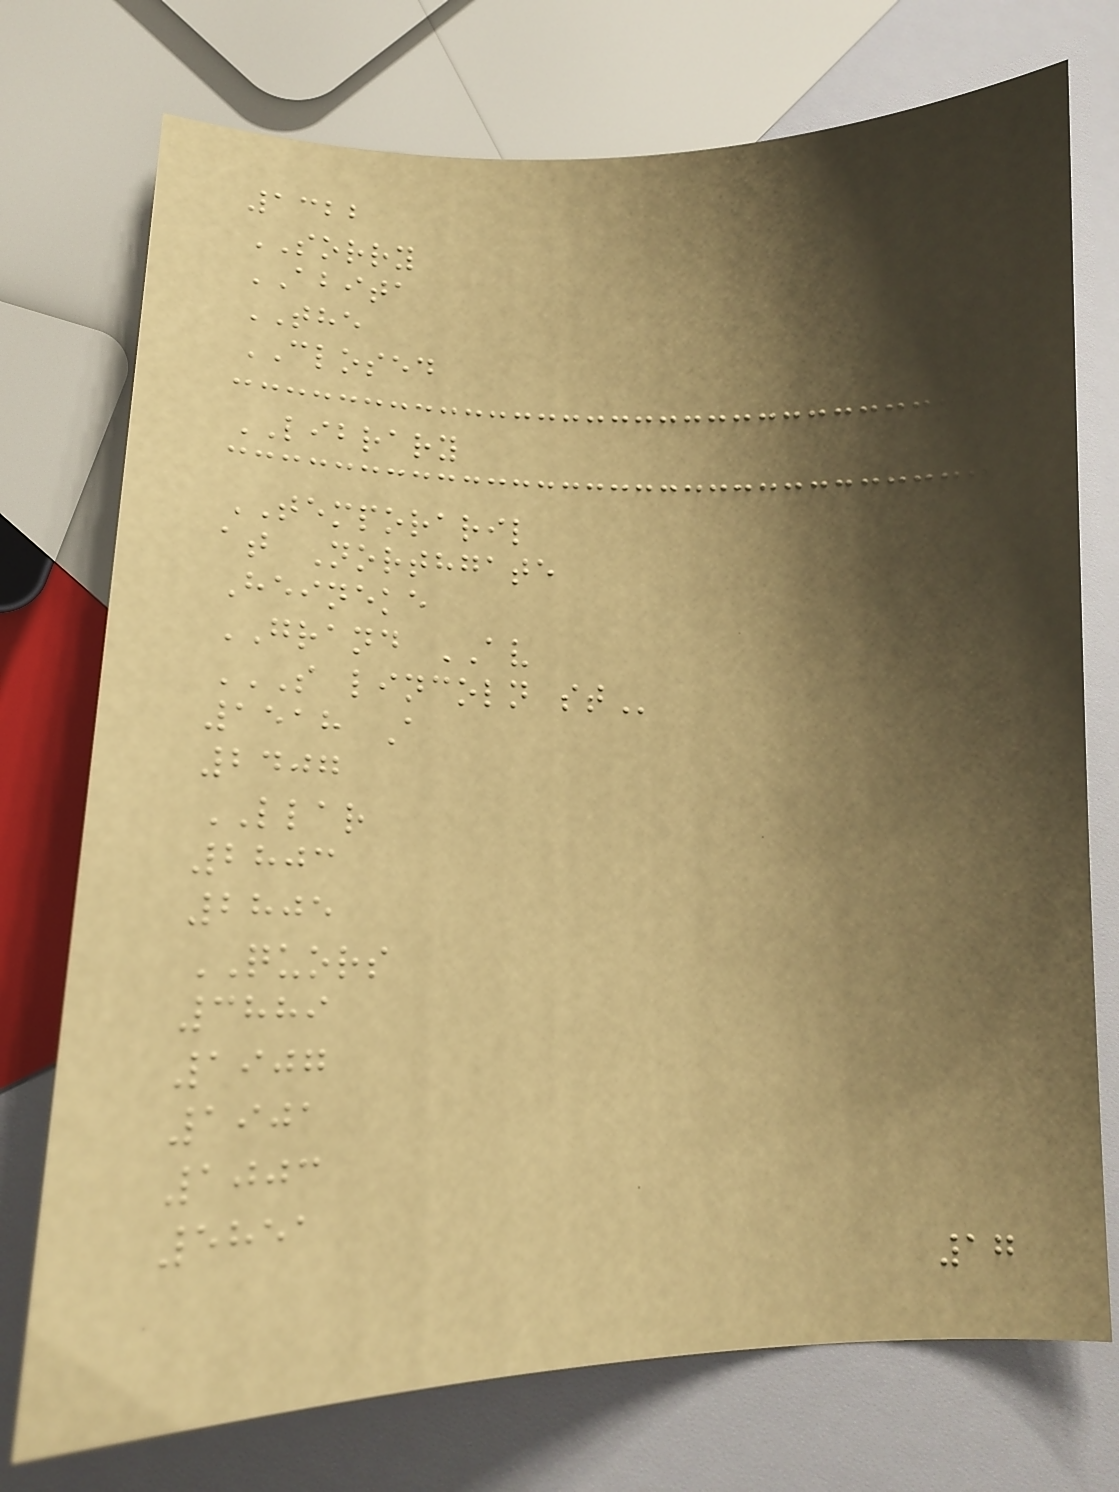1322
SORRY
ABITA
THE
CLOSED
LIBRARY
TEMPORARIL
at Northgate
Heineke
GRAND AV
S LINCOLN ST
1518 A
2407
LLAR
2803
2805
QUORS
3889
1907
1901
1003
5851
17
